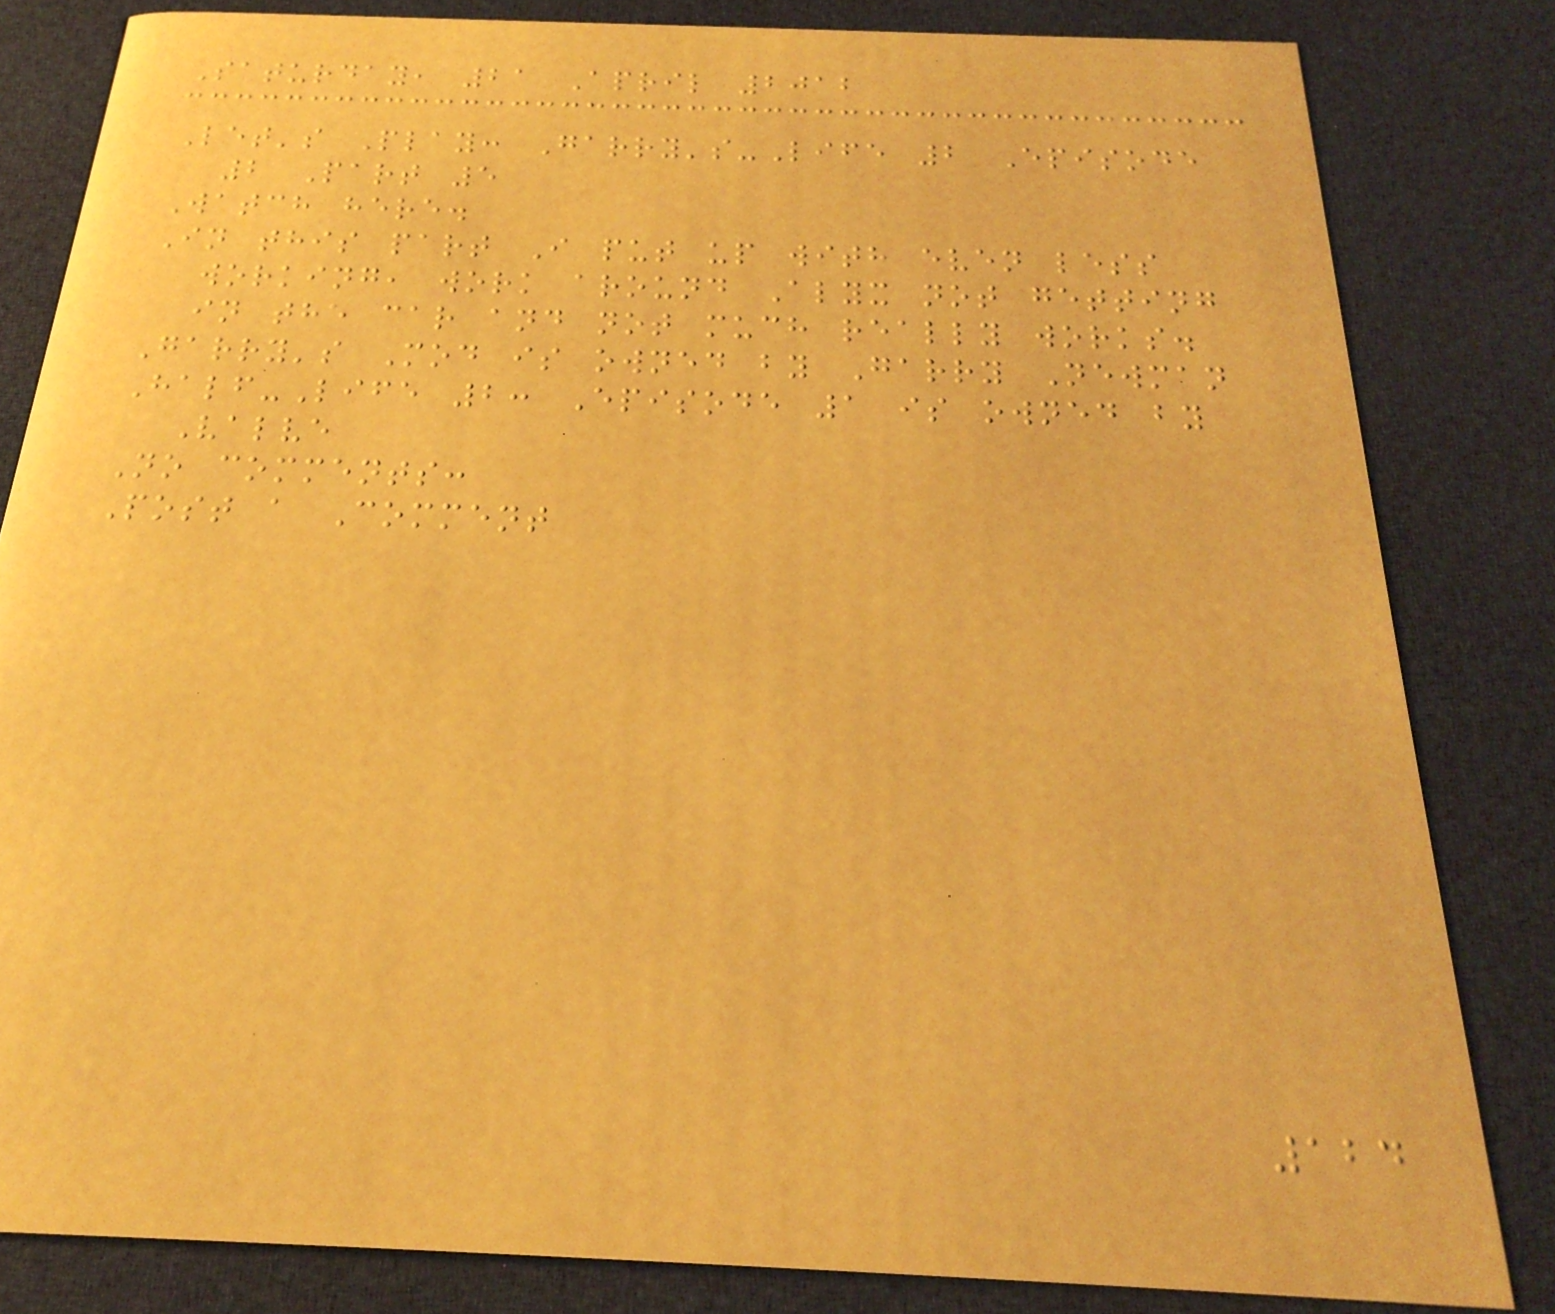Saturday, 21 April 2012
Let's Play: Garry's-Life 2 Episode
2 Part 5
Watch here.
In this part I put up with even less
working, work around Alyx not getting
in the car and not much really works.
Garry's Mod is owned by Garry Newman
Half-Life 2: Episode 1 is owned by
Valve
No comments:
Post a Comment
124
